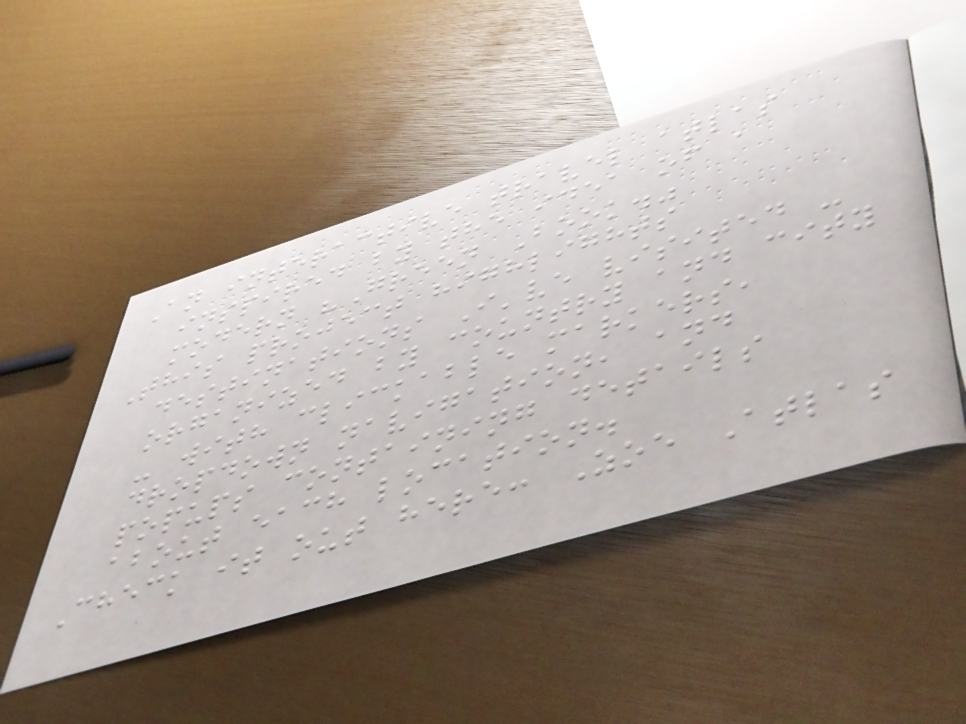An interactive travel atlas
inspired by the idea of a
modern "Green Book."
This project highlights
destinations I've visited -
organized by country and city
- with clickable markers,
dropdown navigation, and
popups containing details
about each location.
Check it out here: Zoe Atlas
